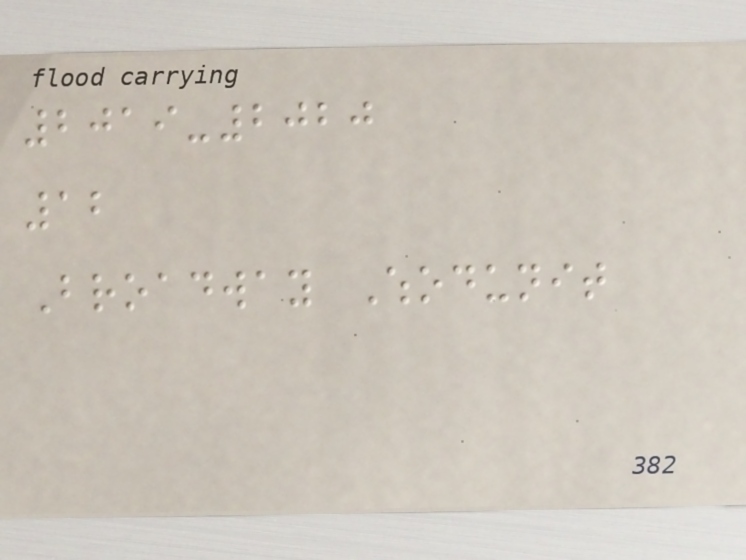2019-2020
12
Broadway Whodunit
